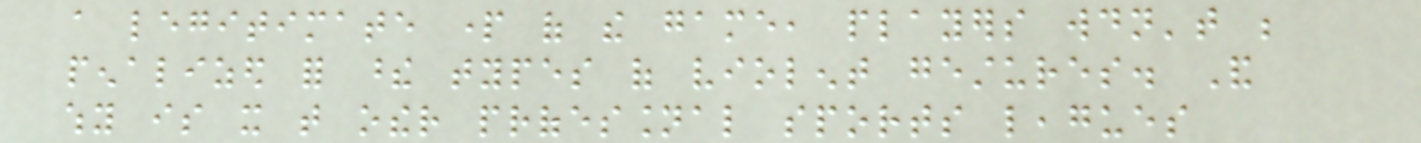a legitimate part of the game, players wouldn't be
penalized for these types of violent gestures. And
why is it that other professional sports leagues
